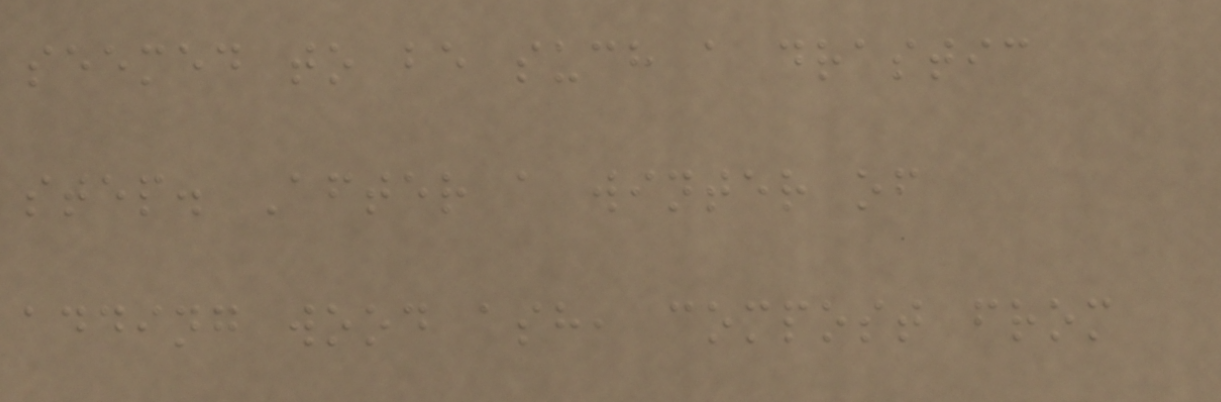seemed to be such a drastic
step. After a winter of
adding wood ash, compost from
